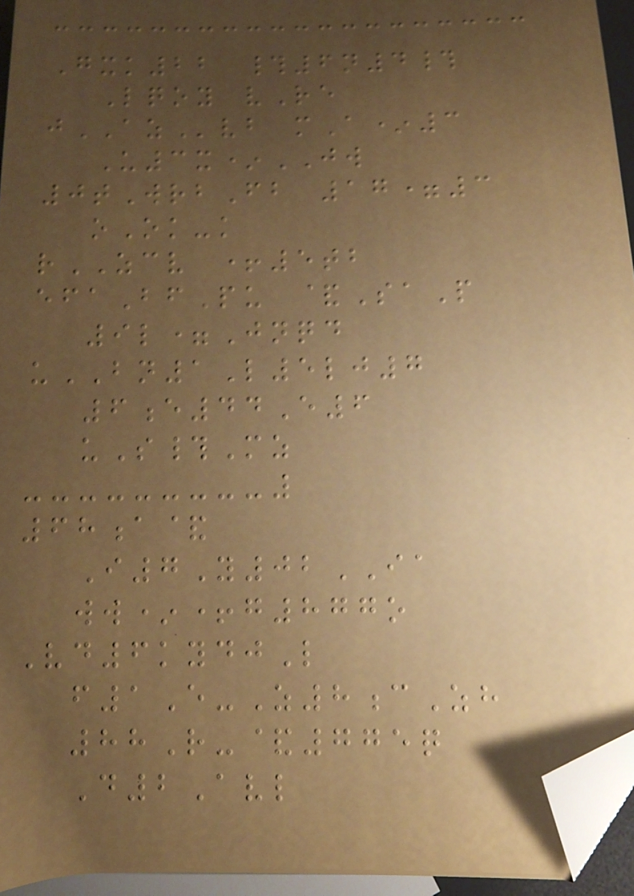Gxk22 #6n4#
Lqoy vRe
jAZvb mA*3
U3x*JW
0tWrbFb 17=3
oOk-k
rZCV +5tb
efaBfPu &SaP
9l=Jnqd
uBN1L5lj7
6e44E6
uS#Mz
68a&
I7Y02IA
ww*+g877o
Vd6kydjL
f1E-Z8cZh
88R-&775q
D2Avl
